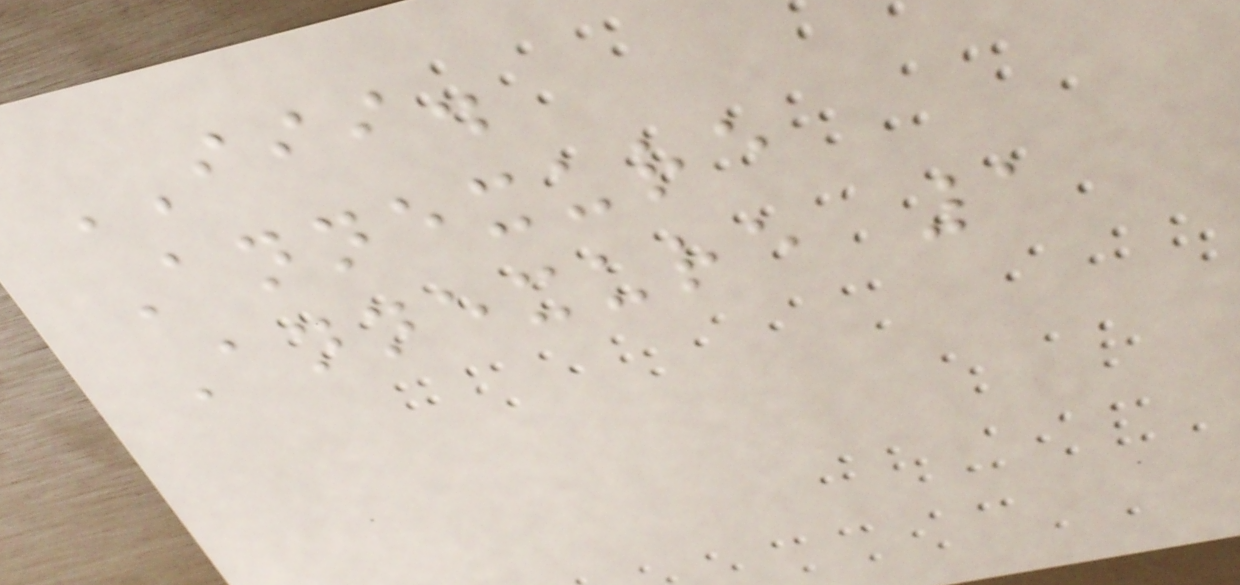III.
Annexure
Annexure 1
